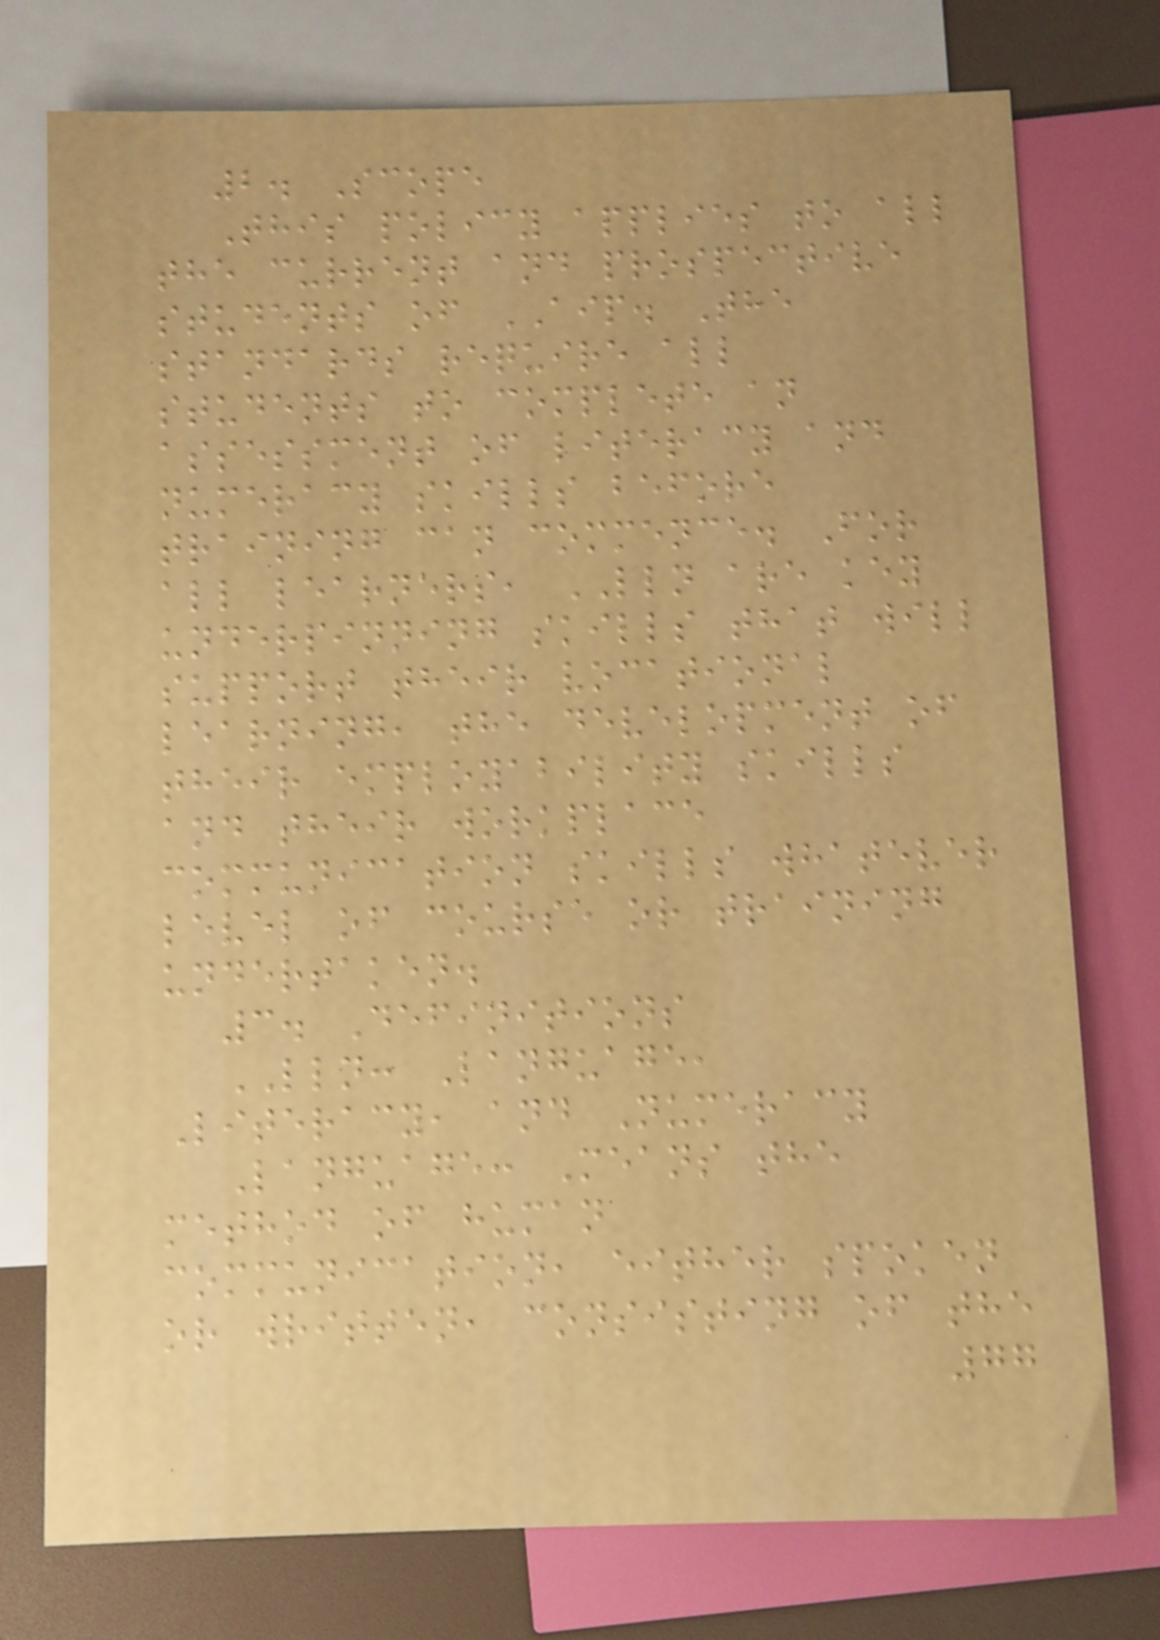2. Scope
This policy applies to all
the current and prospective
students of AIP. The
standards require all
students to complete an
assessment of literacy and
numeracy skills before
training can commence. For
all learners, LLN are key
underpinning skills that will
support their vocational
learning, the development of
their employability skills
and their workplace
communication skills whatever
level of course or training
undertaken.
3. Definitions
LLN: Language,
Literacy, and Numeracy
Language: Means the
method of human
communication, either spoken
or written, consisting of the
77
